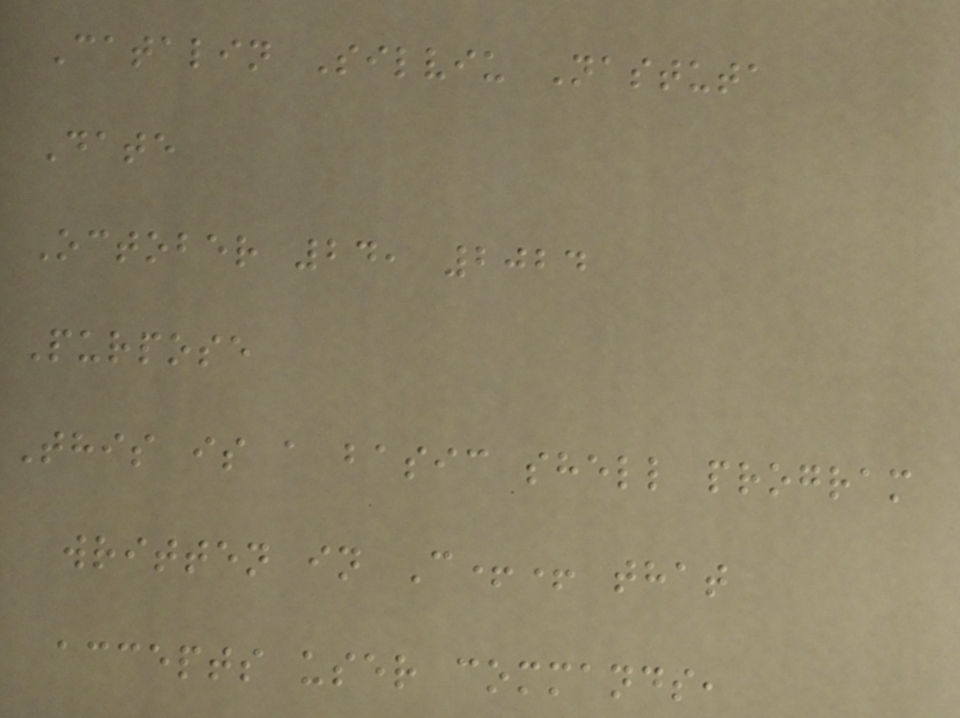Catalin Silviu Nastuta
Date
October 24, 2024
Purpose
This is a basic shell program
written in C++ that
accepts user commands,
